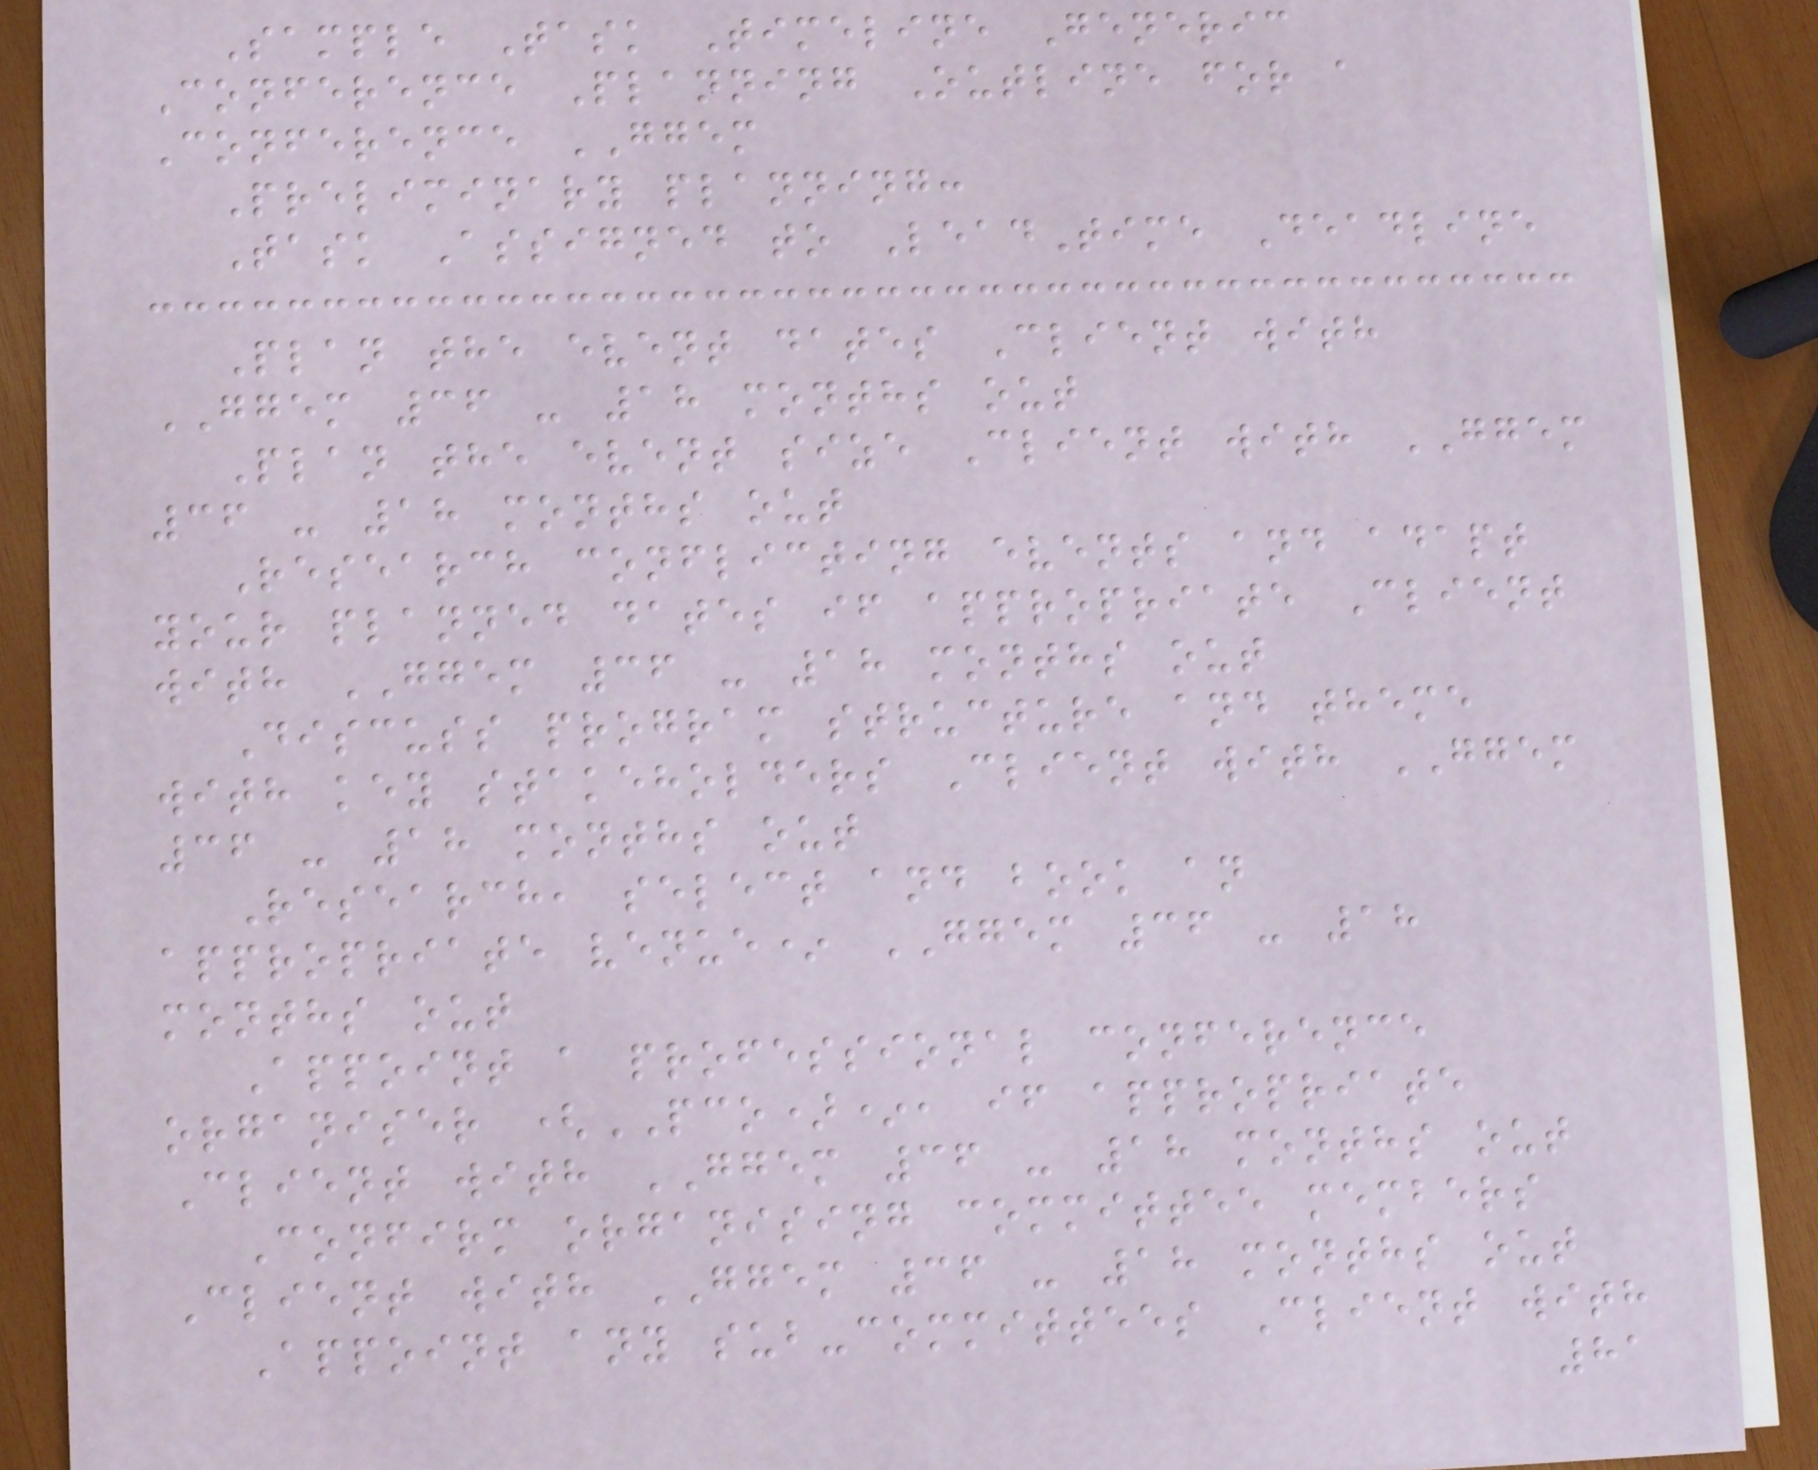Sample Task Timeline Generic
Conference Planning Outline for a
Conference GGEM
Preliminary planning:
Task Assigned to LeadTime Deadline
Plan the event dates Client with
GGEM 36 - 18 months out
Plan the event size Client with GGEM
36 - 18 months out
Research conflicting events and adapt
your planned dates if appropriate Client
with GGEM 36 - 18 months out
Discuss program structure and theme
with key stakeholders Client with GGEM
36 - 18 months out
Research, select and book an
appropriate venue* GGEM 36 - 18
months out
Appoint a professional conference
organiser (PCO)*, if appropriate
Client with GGEM 36 - 18 months out
Confirm organising committee members
Client with GGEM 36 - 18 months out
Appoint any sub-committees Client with
81
